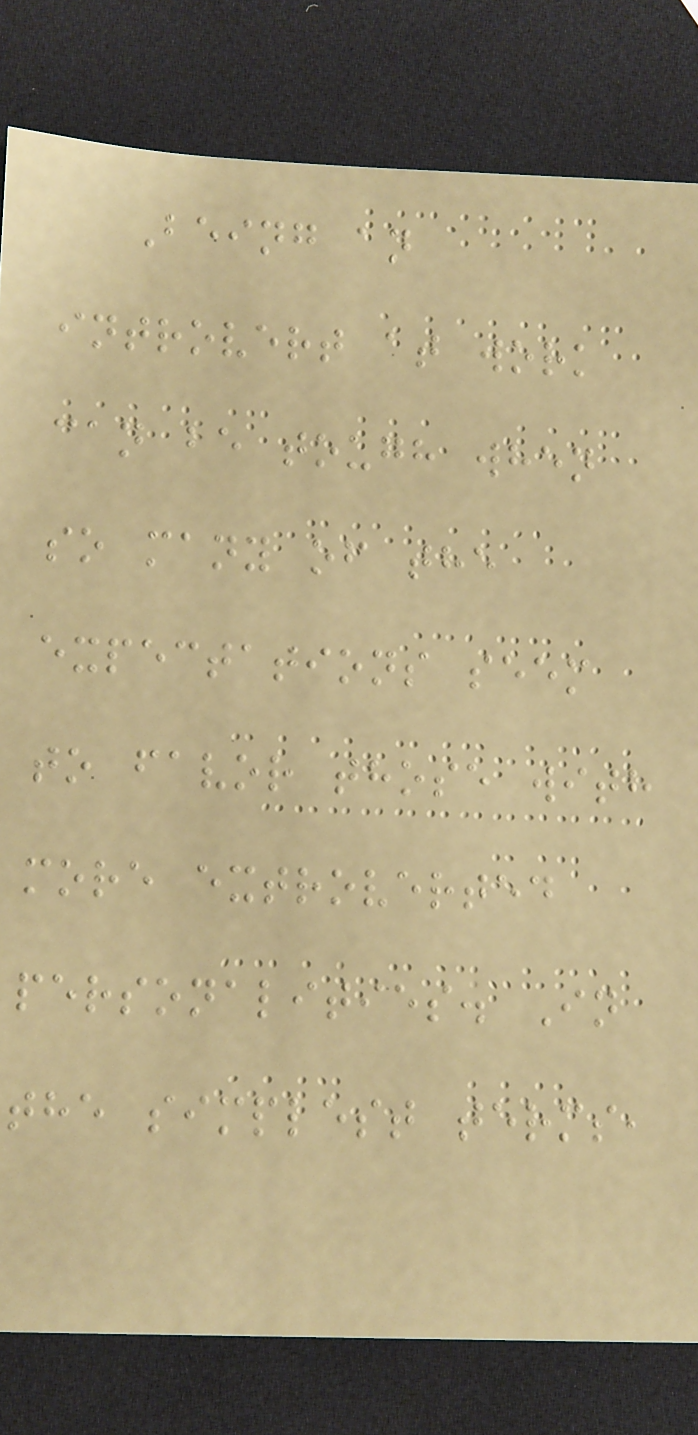Being an
introvert at work
can be tough when
so many of the
expectations seem
to favor those with
more extroverted
personalities. In
the simplest terms,
